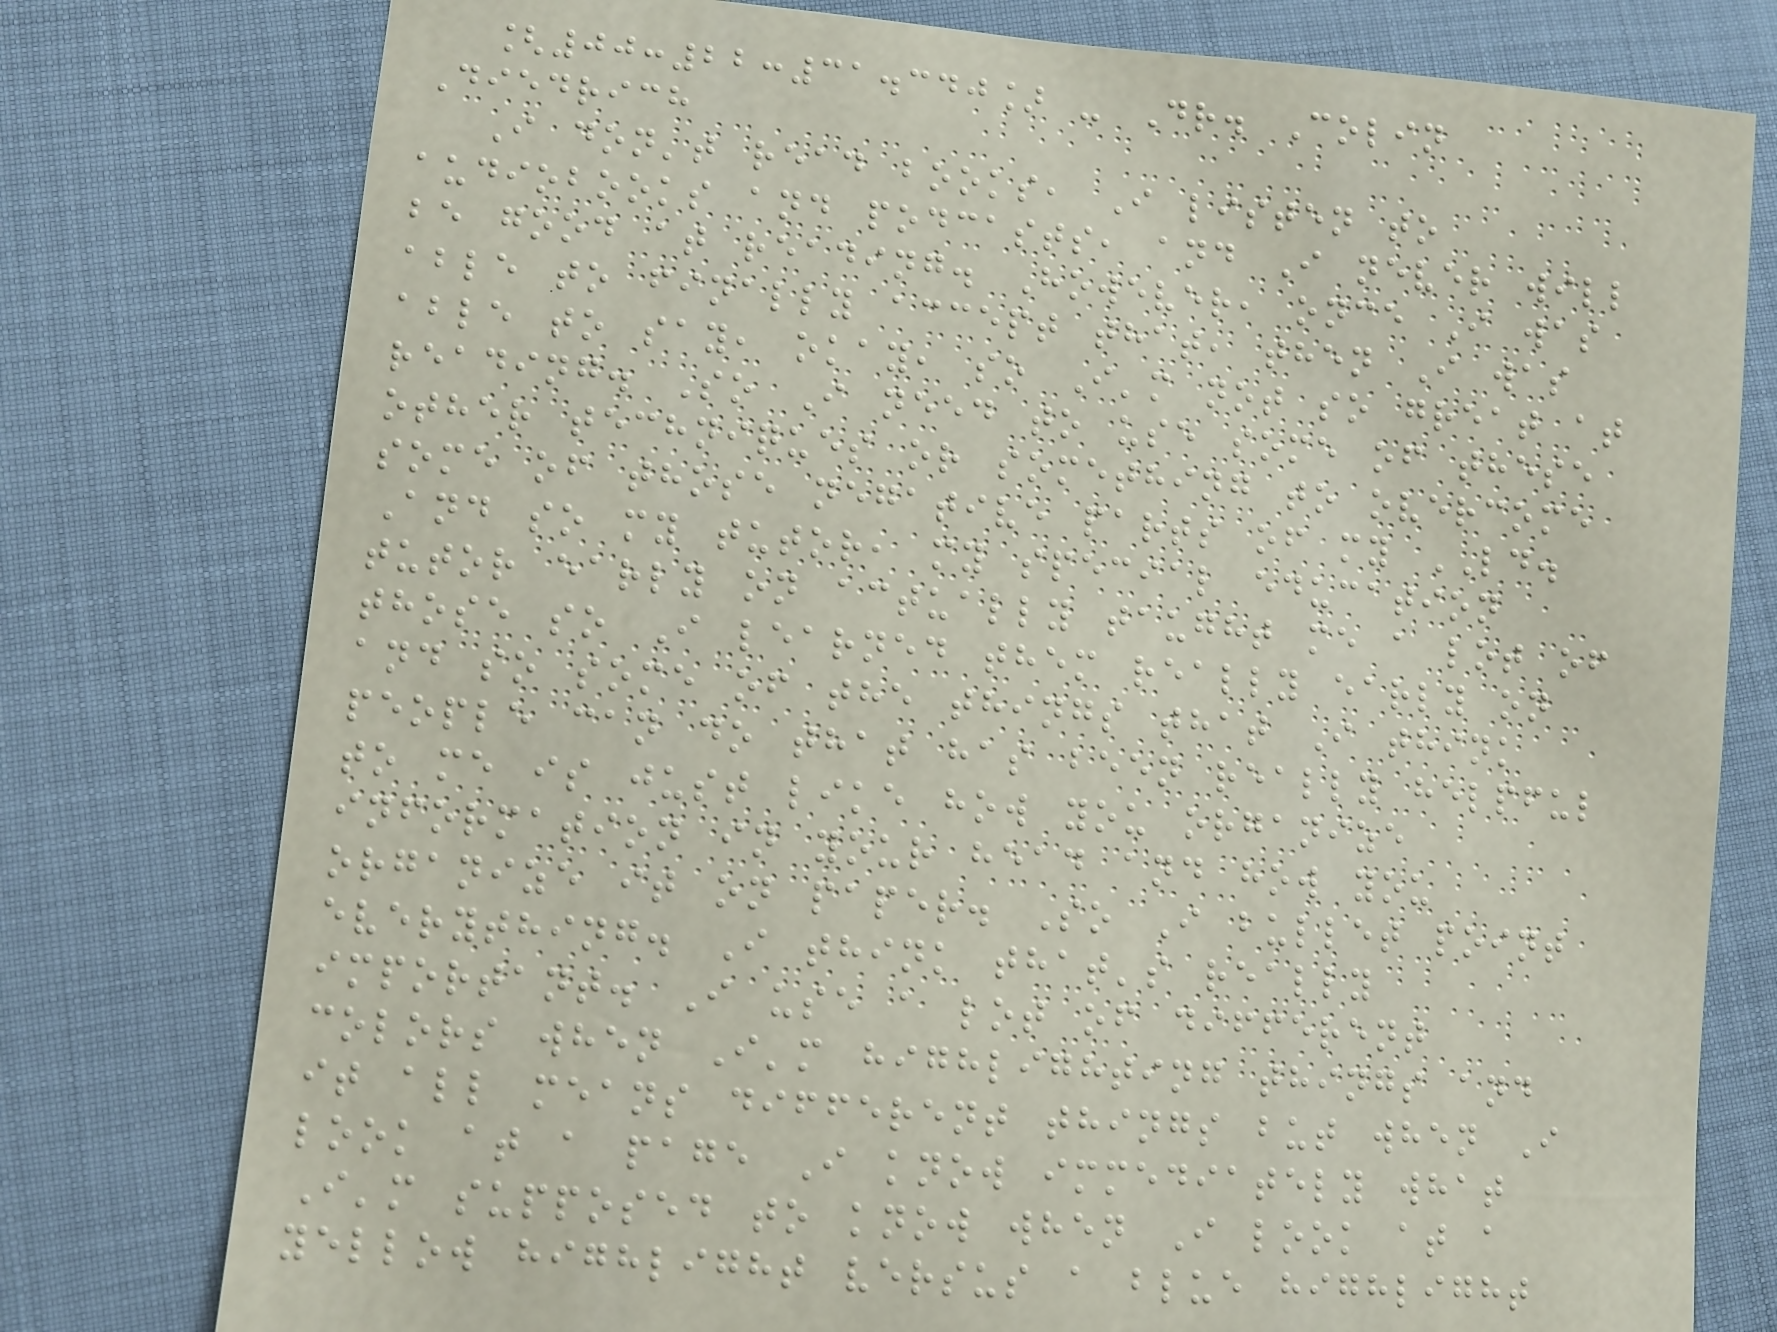[00:22:31.340] - Dr. Colin
Diedrich
I don't read books, I listen to
audiobooks and podcasts, and I never will
be good at reading. However, once I was
able to finally accept that, then I was
able to say, okay, so I'm not so great at
reading. So I need to use some of these
other techniques or something to overcome
some of those negative parts of my LD.
And so my tutor, my special education
tutor early on actually taught me a lot of
those so I learned them really early on
and so some of the things that I think
people can do that has been really helpful
to me is just like how you organize
information in your head and how you
organize it on paper. So I bullet point
everything. I think that's really
important. I use a lot of different
colors when I'm highlighting things and
it all means different things but when I
look at a page I know immediately what
I'm supposed to know when I look at a
yellow highlight versus a blue highlight
